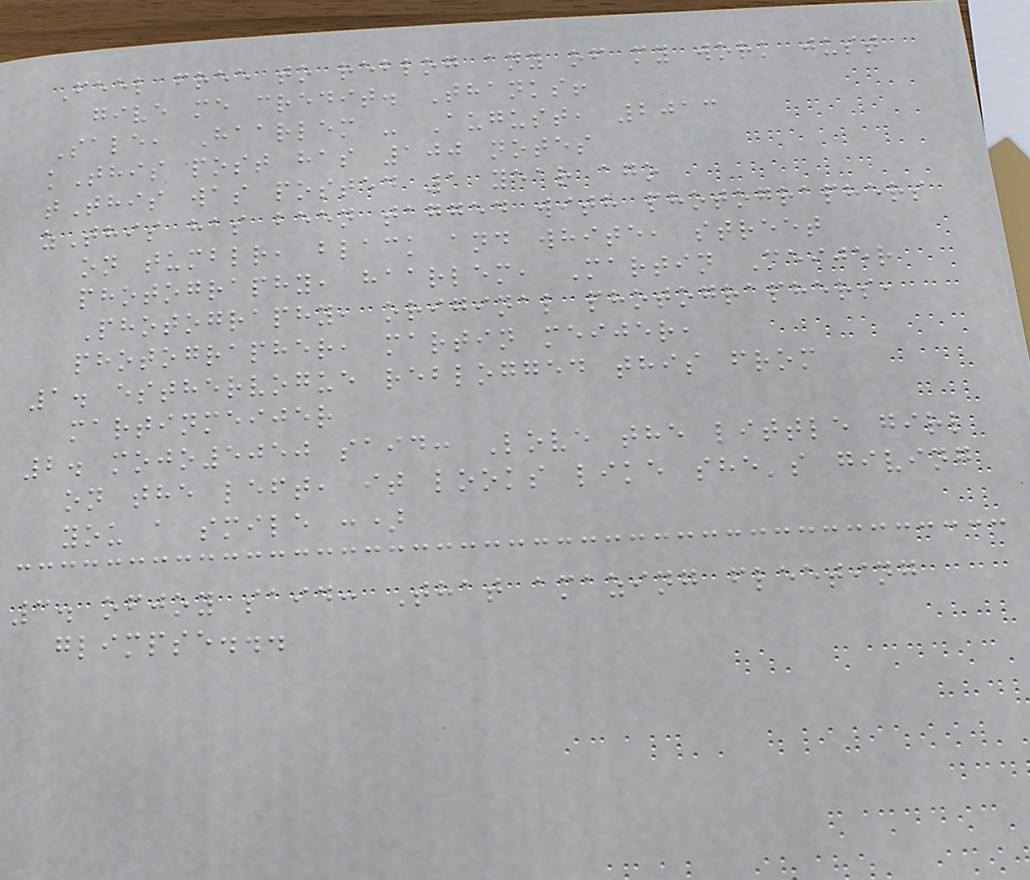Feel free to reblog any of my work just
give me credit. Thanks!
Sale, Haarlem - August, 2013
kThis post has 100 notes
tThis was posted 1 year ago
zThis has been tagged with photographers
on tumblr, black and white, street
photography, haarlem, Martin Meijer
Photography, original photographers,
photographer, martin meijer,
1. esthervogue reblogged this from
martinmeijer
2. mojo5050 said: Love the little girl
on the left, it looks like she's giving
you a smile :)
3. ofjoy said: That amazing fleeting
glimpse...
